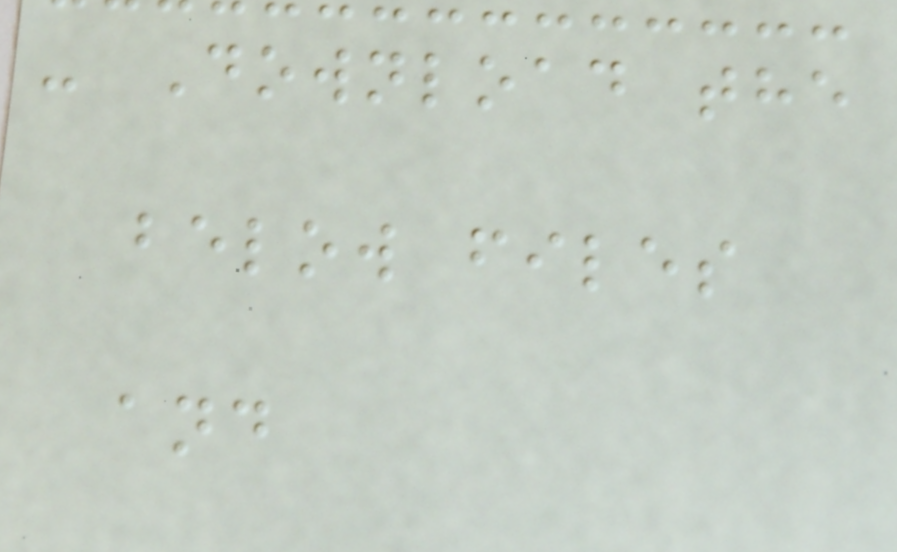- Download the
below files
and
